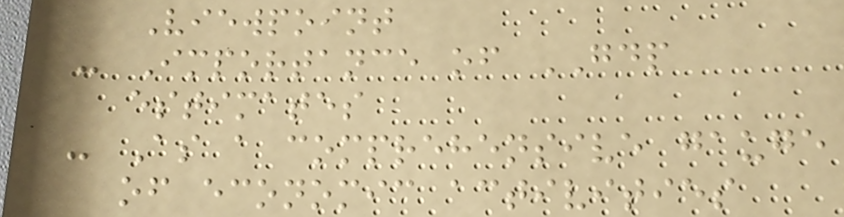Viewpoint
- Importance of GDP
estimates
- As a comprehensive gauge
of economic activities
